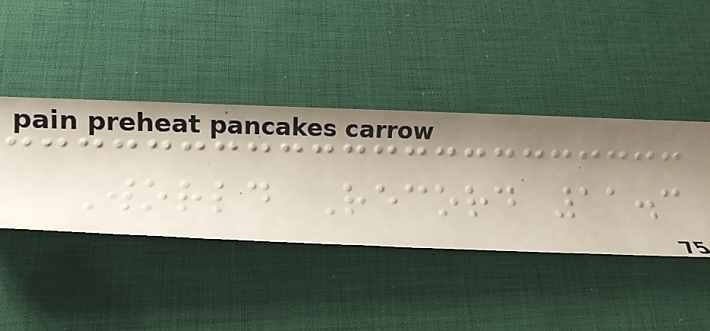World Record 11.3
